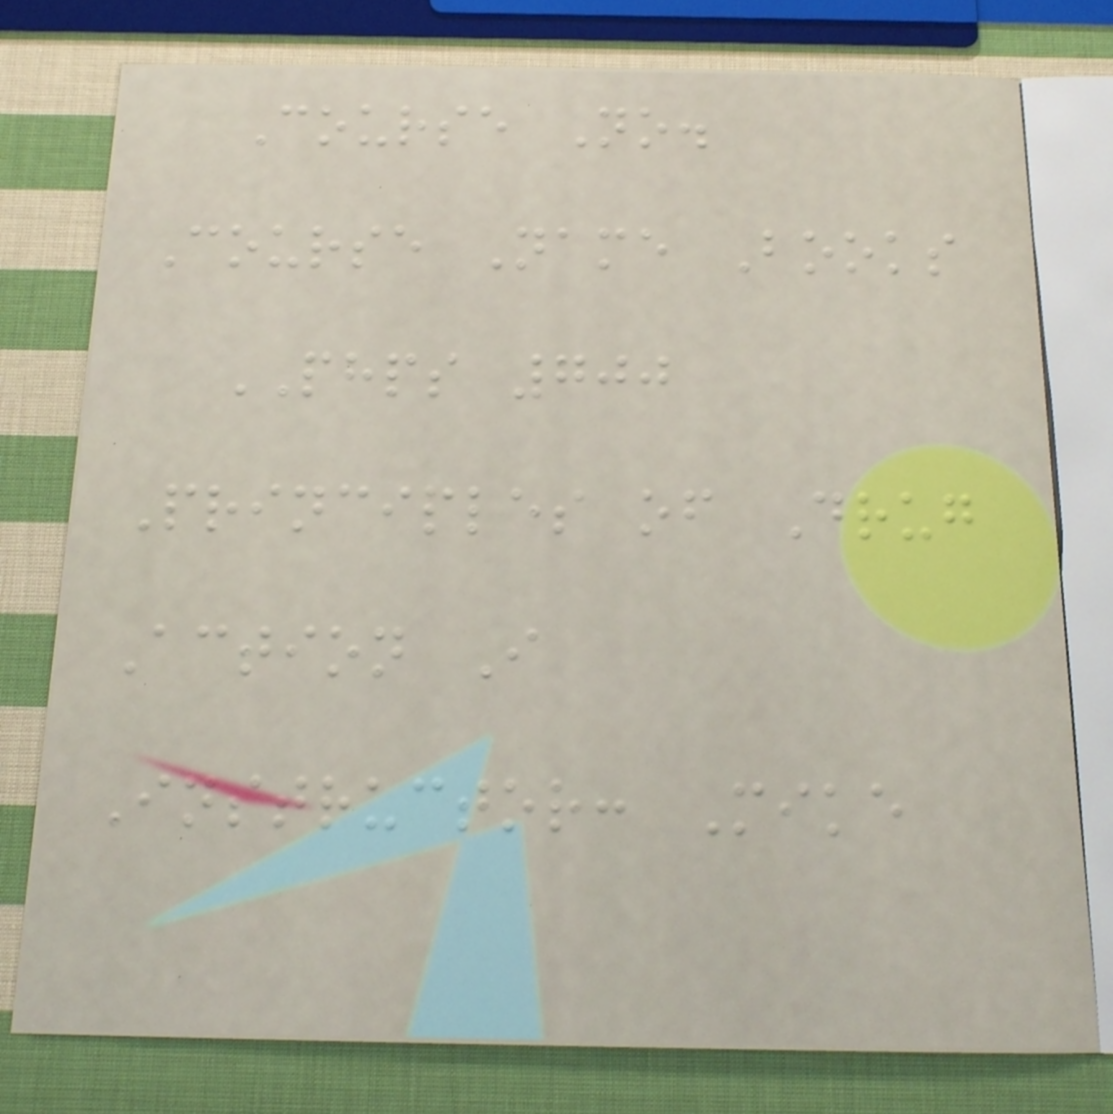Course No.
Course Name Books
PHPS 700
Principles of Drug
Action I
Instructor: Mike
